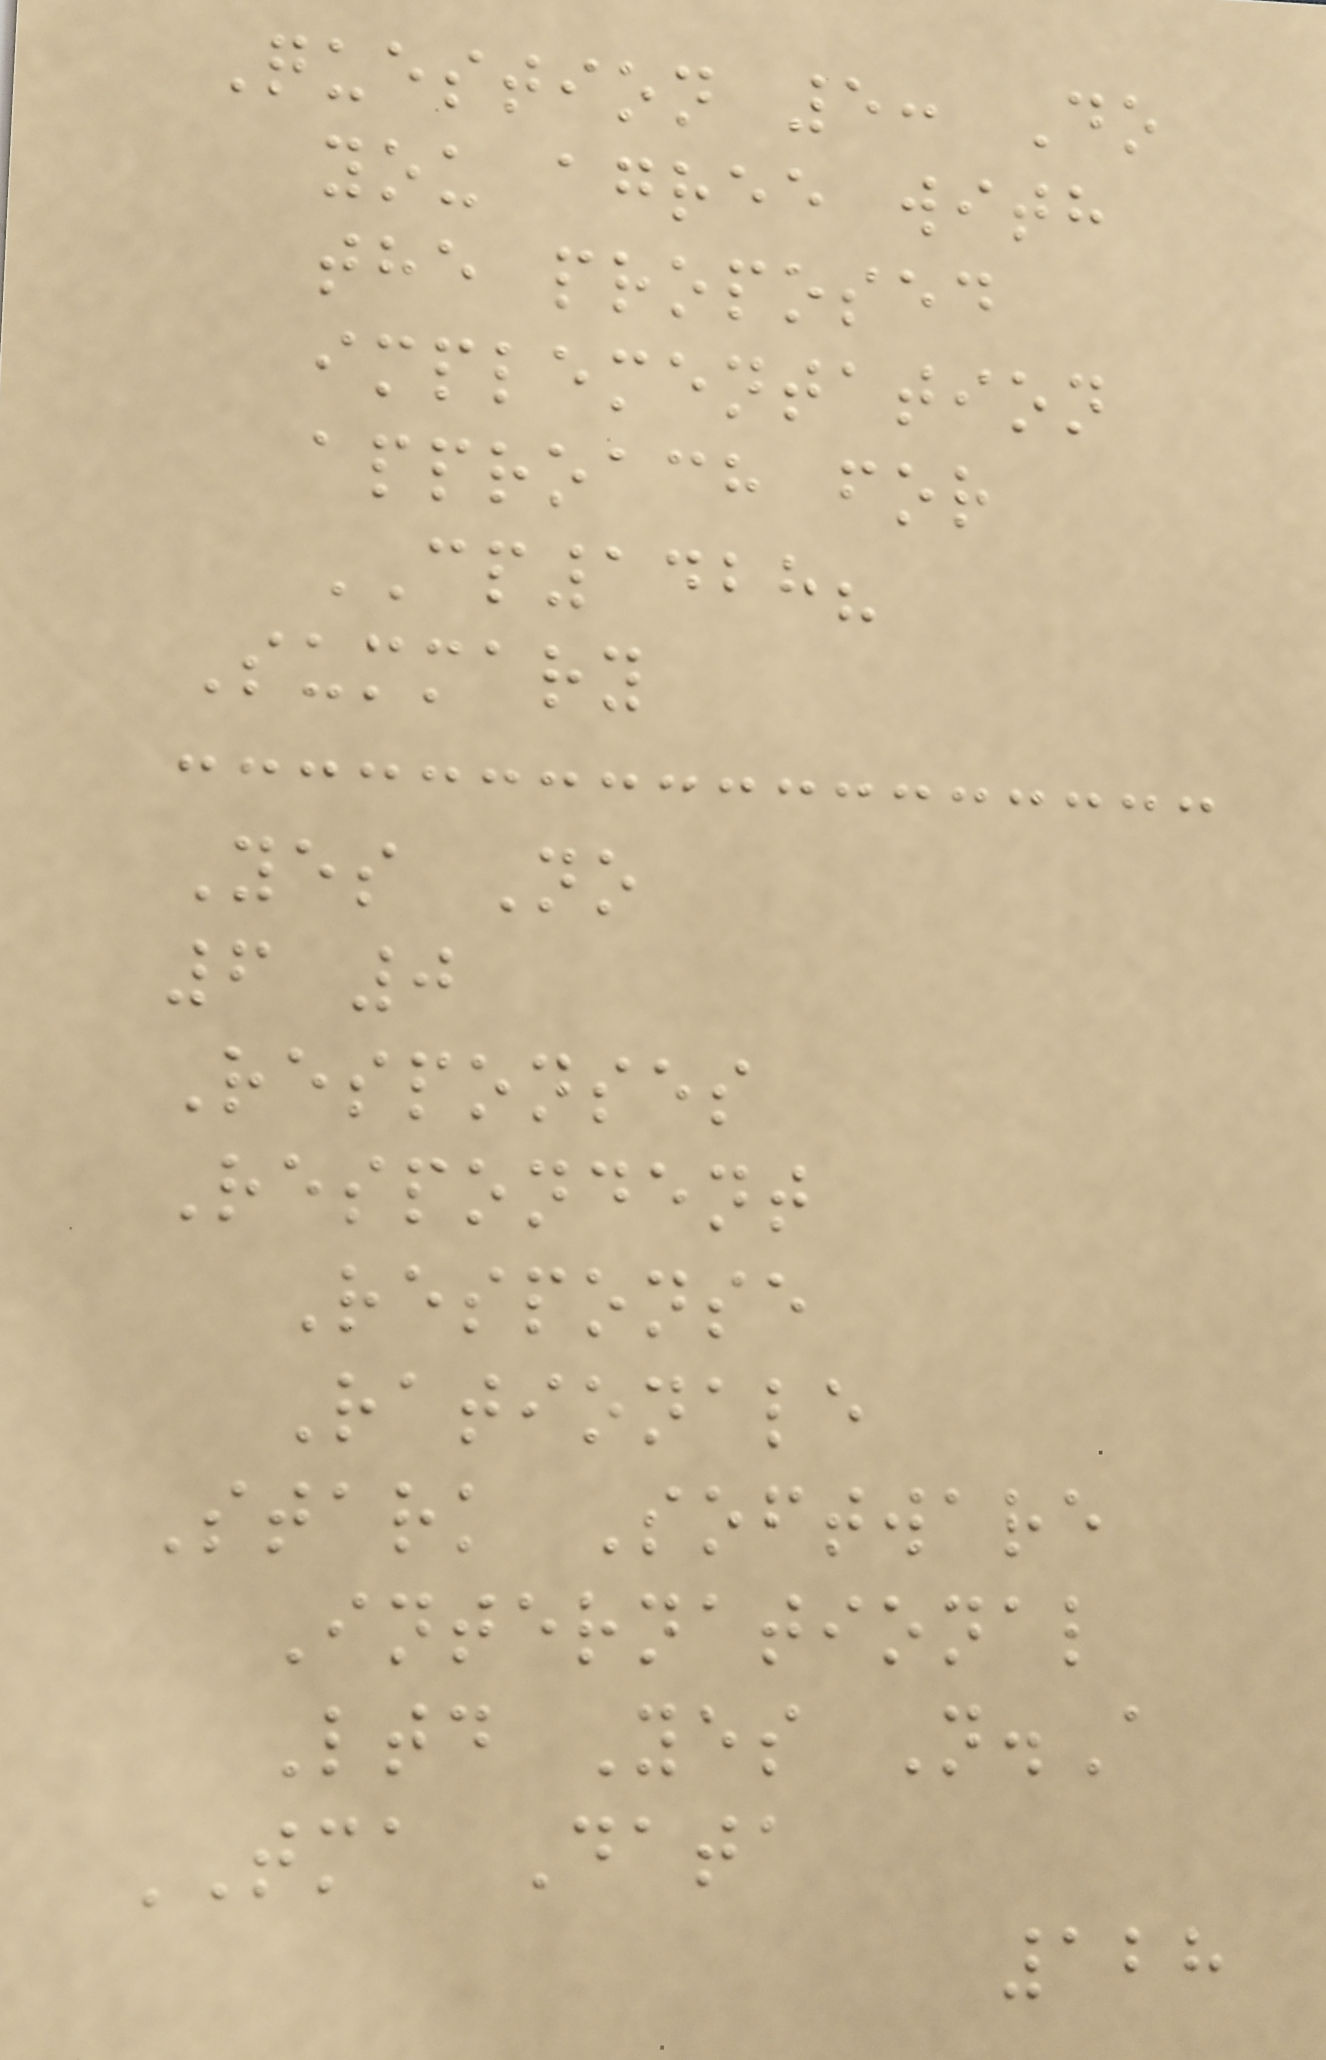Question 5: Do
you agree with
the proposed
implementation
approach for
CP1428?
Summary
Yes No
6 0
Responses
Respondent
Response
Rationale
Stark Software
International
Ltd Yes N.A
TMA Data
128
